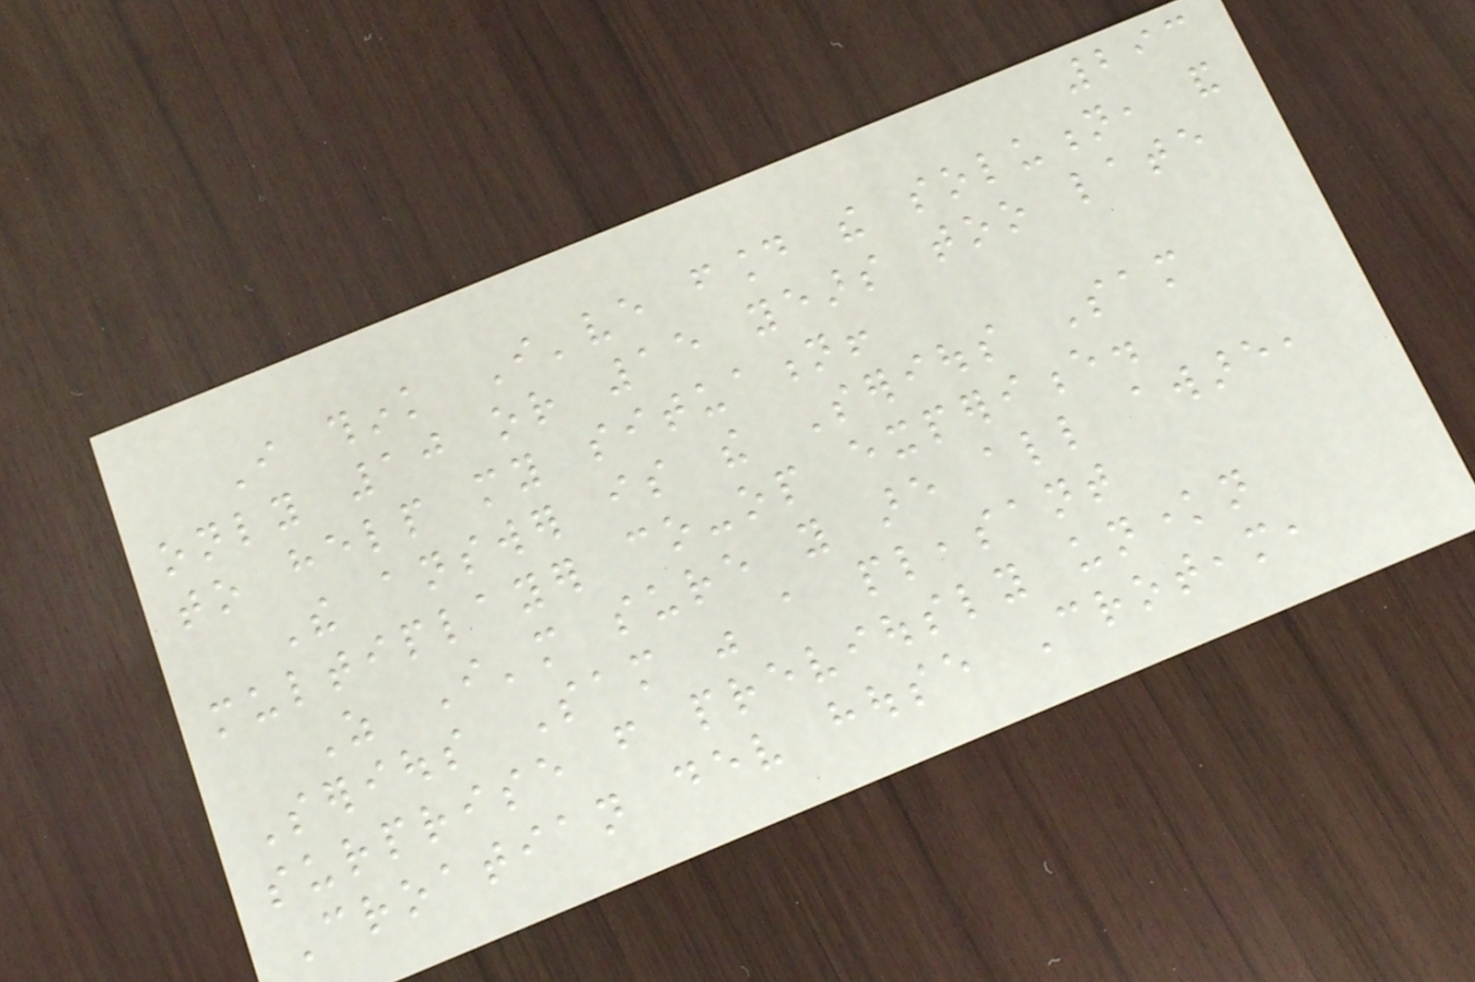293
I think I've found the solution, and
only 10 or 15 years too late
to help my situation!
The answer is the Serious Sam
multiplayer co-op experience.
As I'm sure you are all aware,
Serious Sam was a pleasant
surprise from previously unknown
Croatian dev house Croteam,
